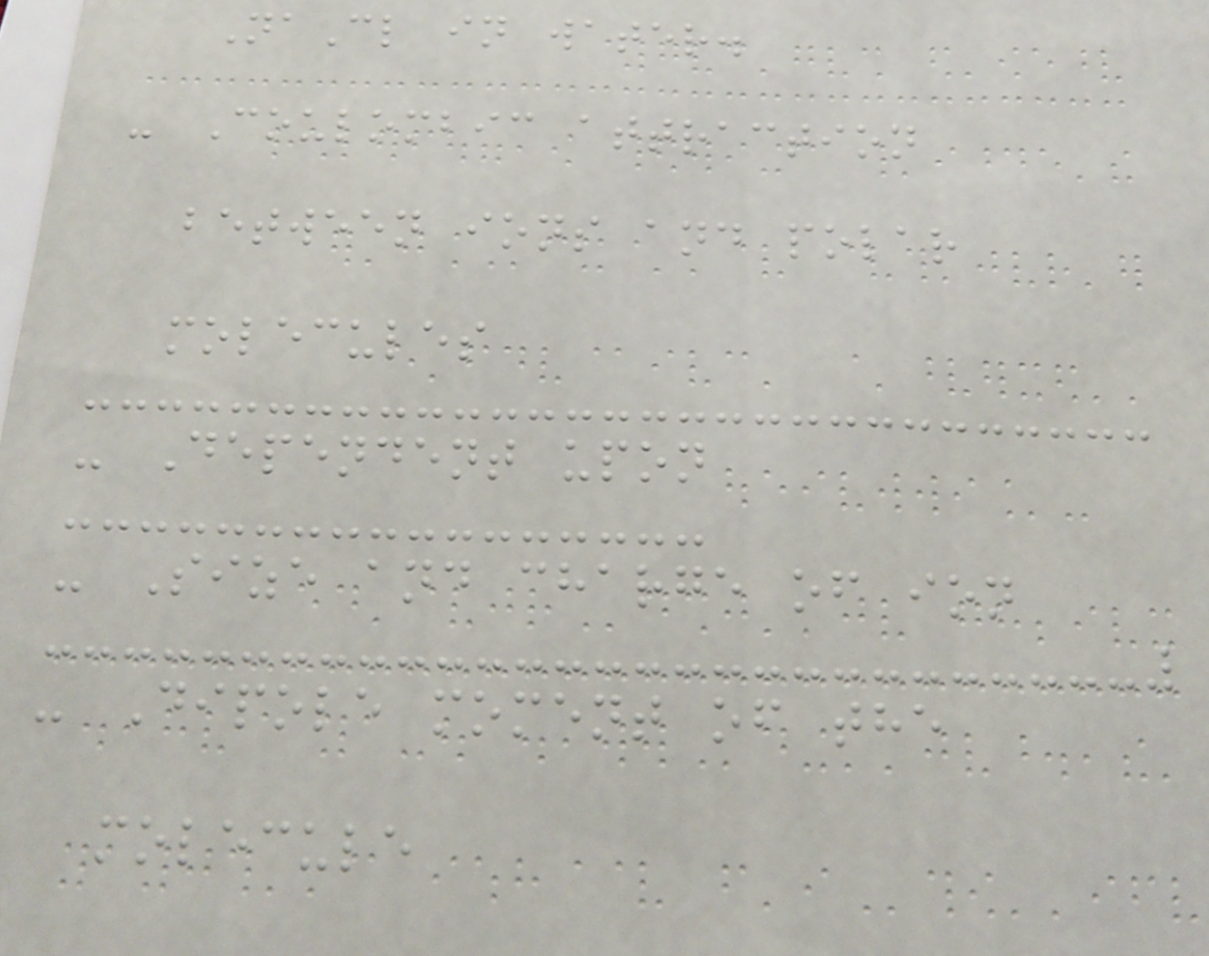NaCl in water.
- Coulombic attraction
between ions and polar
molecules
- Dependent upon
- Size and charge of ion
- Dipole moment of the
molecule
